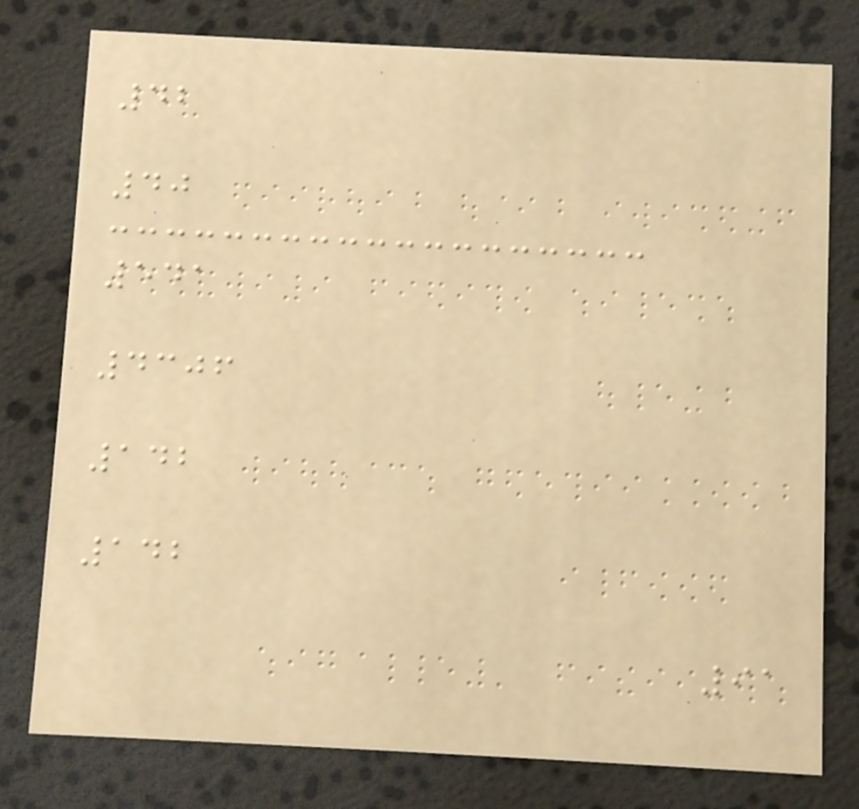42
40
541
4306
142
142
91
